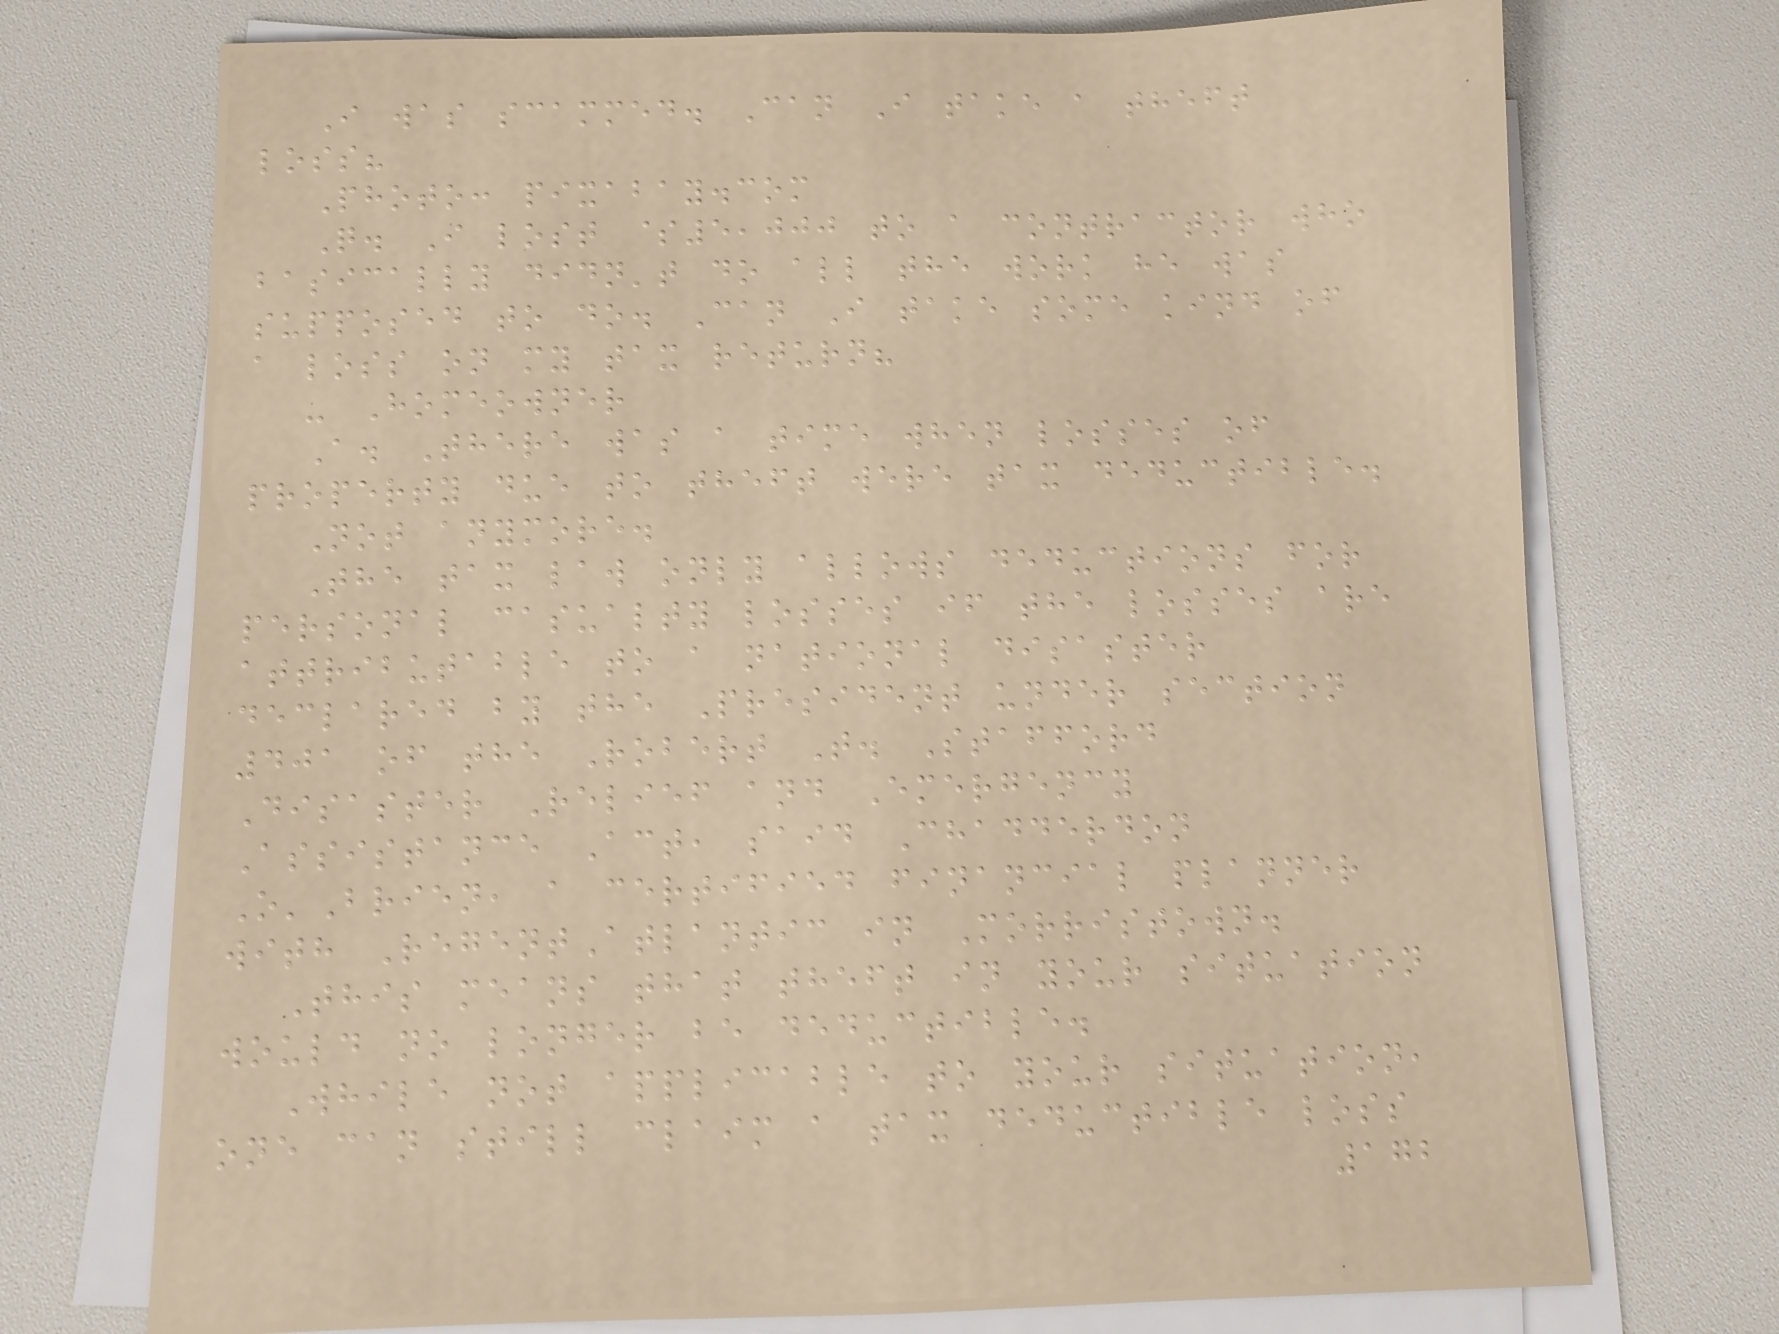I was scammed. Can I take a theft
loss?
Photo: pixabay.com
Q. I lost $5,000 to a contractor who
basically didn't do all the work he was
supposed to do. Can I take some kind of
a loss on my tax return?
- Homeowner
A. There was a time when losses of
property due to theft were tax deductible.
Not anymore.
The tax law only allows deductions for
personal casualty losses if the losses are
attributable to a national disaster
declared by the President under section
401 of the Robert T. Stafford
Disaster Relief and Emergency
Assistance Act, said Chadderdon
O'Brien, a certified financial planner
with RegentAtlantic in Morristown.
This means that theft in your situation
would no longer be deductible.
While not applicable to your situation,
one can still claim a tax deductible loss
172
